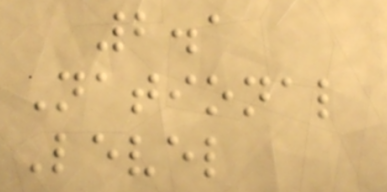2.1
National
Level
